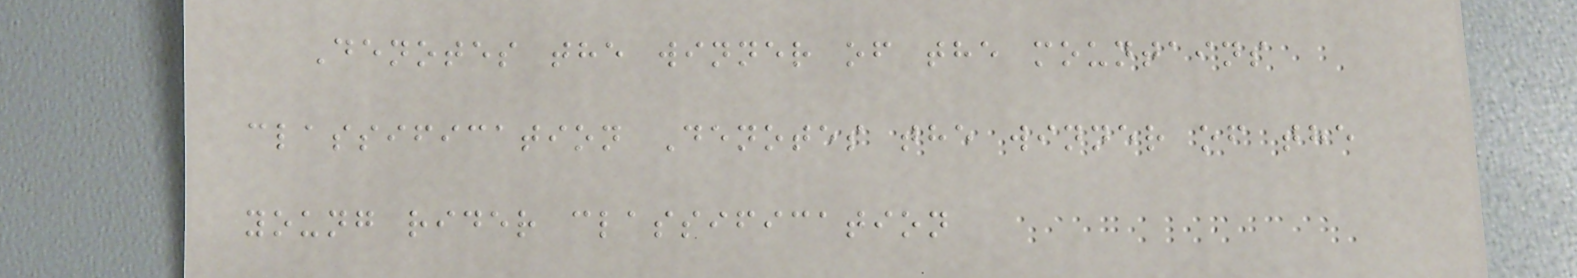Denotes the winner of the mountains
classification Denotes the winner of the
young rider classification
